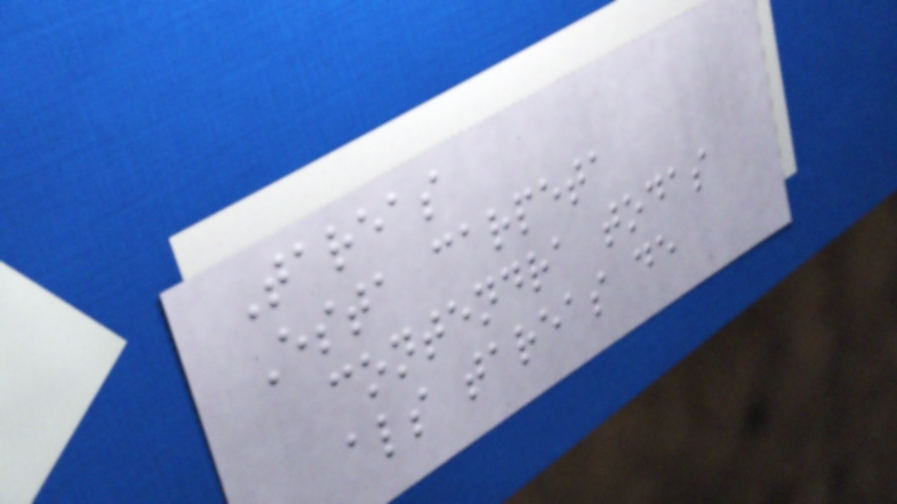Tareas
Esta carpeta
contendra todas
als tareas de
